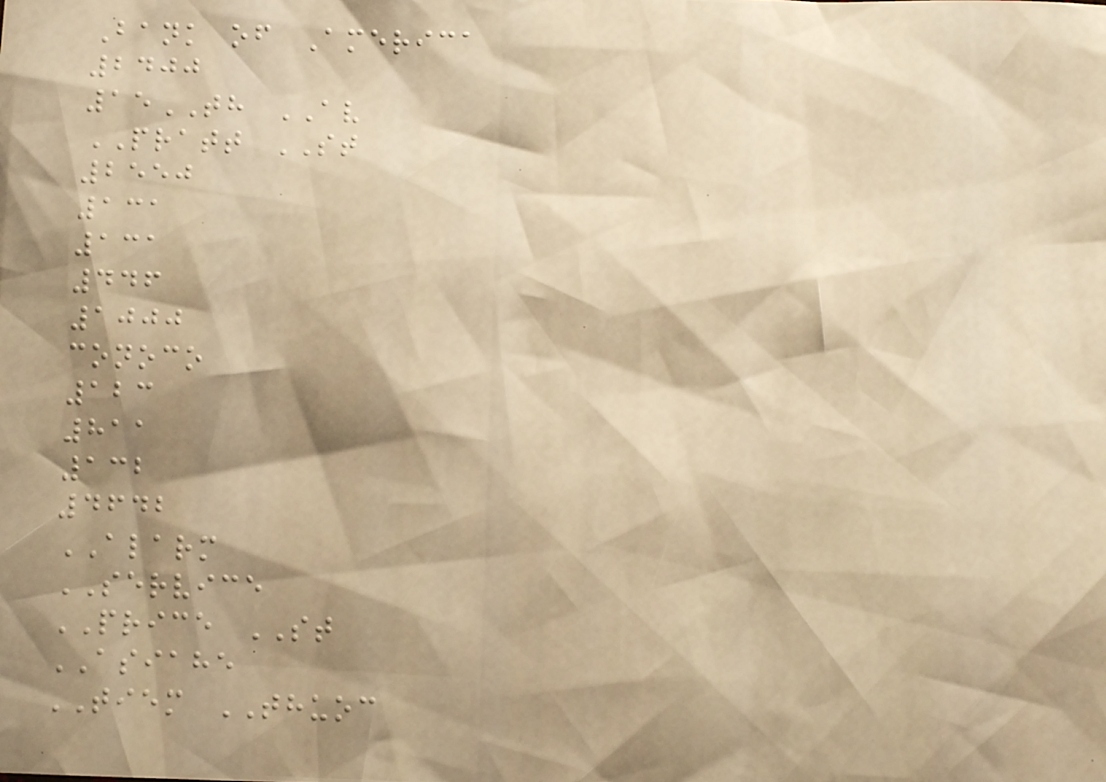Bank of America
2400
15TH AV
PRATT ST
2550
131
131
446
1000
conoco
123
811
132
4642
ALARM
SERVICE
PRICE ST
ASIAHE
TIEM THUOC
